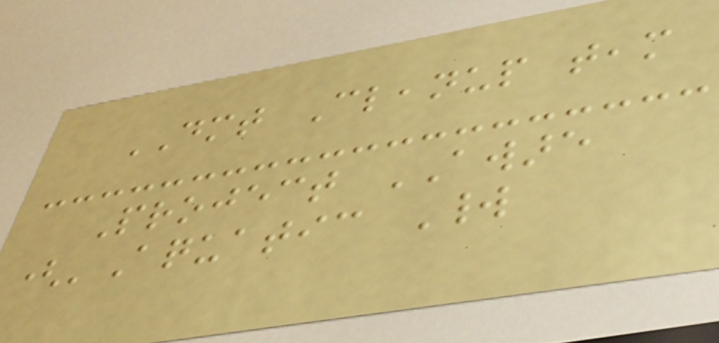DMT Cleanup team
Project AWARE
('Aquatic World
